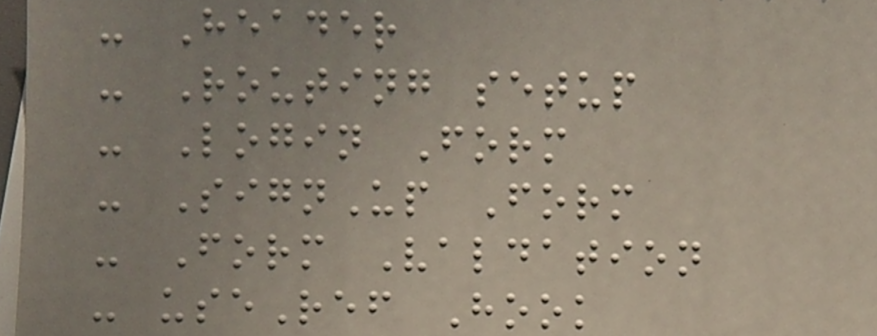- Header
- Routing setup
- Login Form
- SignUp Form
- Form Valdation
- useRef Hook
